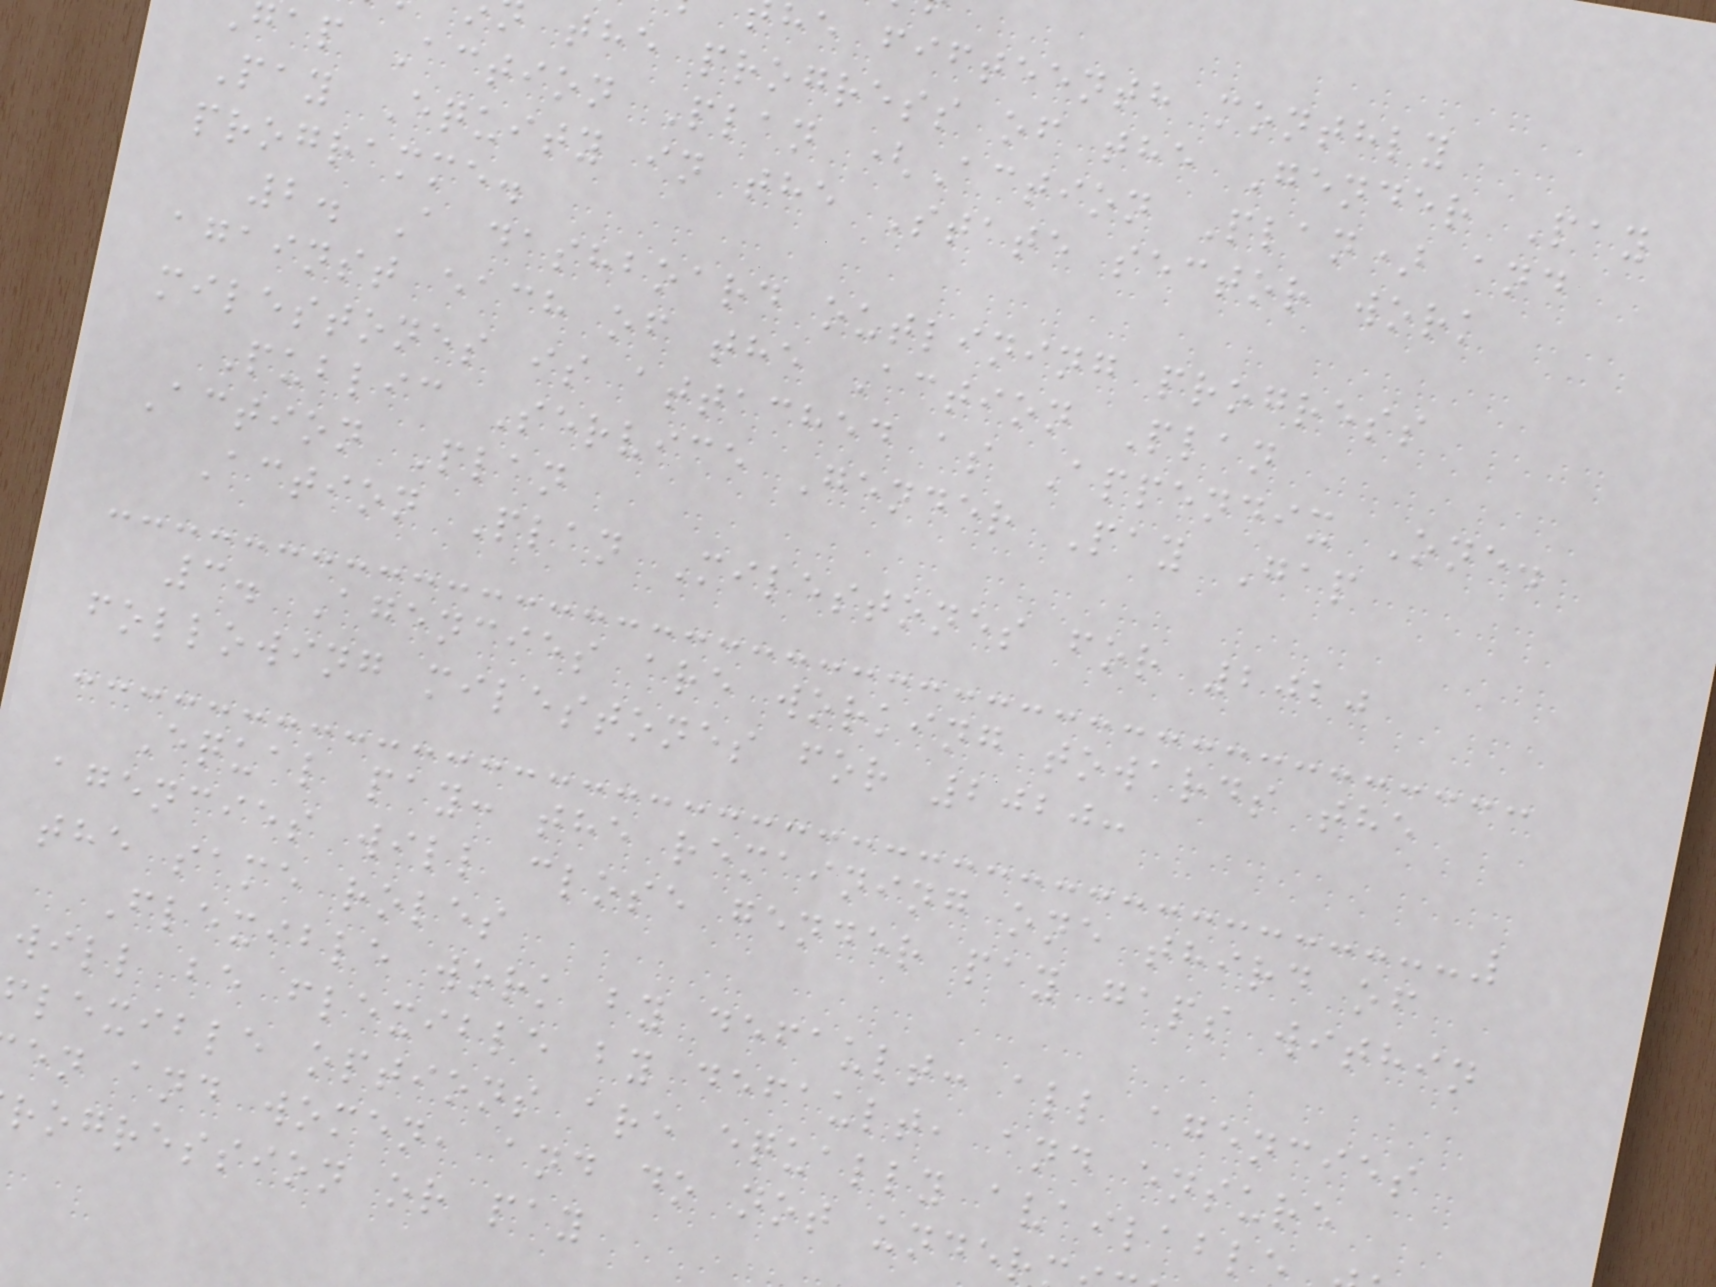he fifteenth monthly
the progress of the Gender Pay
ap Action Plan (Action Plan) and
Pay Equity in the State sector work
programme.
2. A dashboard outlining progress
against each of the Action Plan
milestones is attached as Appendix One.
Public Service Gender Pay Gap
Action Plan
Action Plan Milestones for 2020
3. Agencies are working towards the
following milestones for 2020:
Equal pay: the remaining one third of
agencies will close gender pay gaps within
the same roles
Flexible work by default: all agencies
will be flexible by default, and ensure
lexible options are equally availabl
en and women, and do not under
rogression or pay
